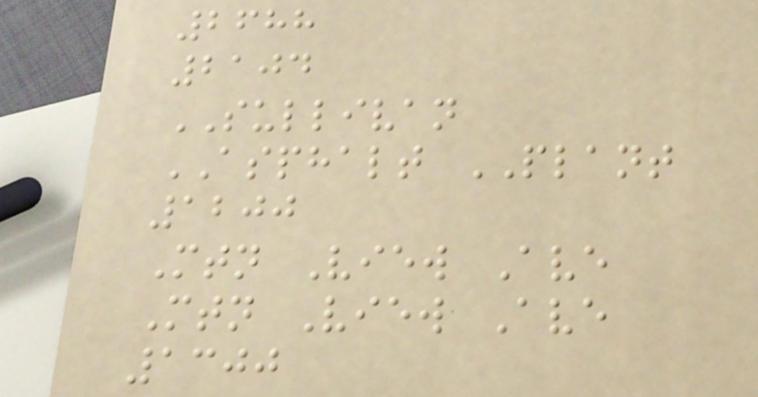2688
2104
SULLIVAN
ASPHALT PLANT
1200
Mtn View Ave
Mtn View Ave
1300
